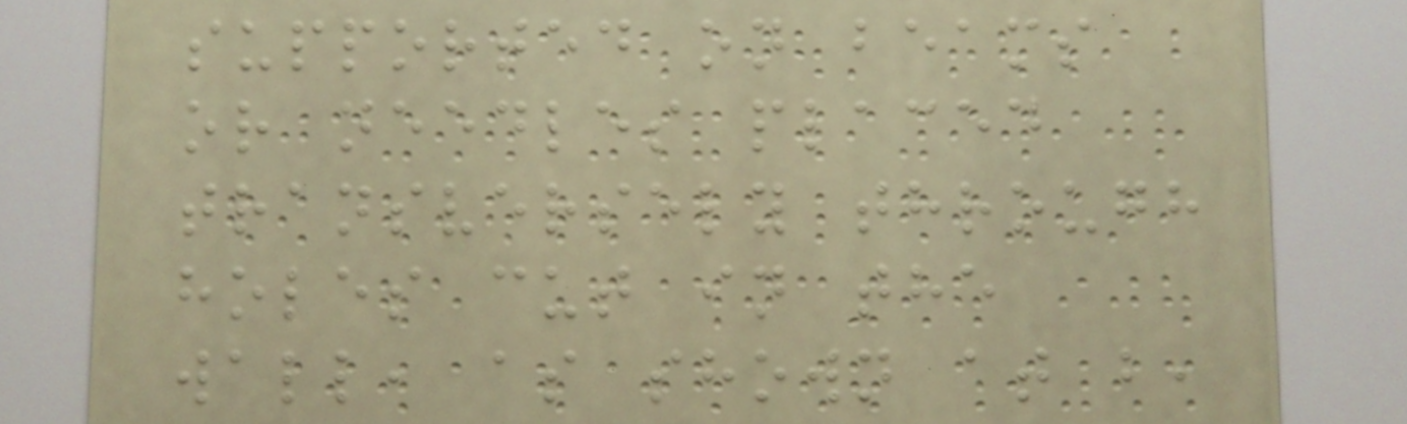supported on beams
or needles placed
transversely through
holes cut in the
wall, as shown at b,
